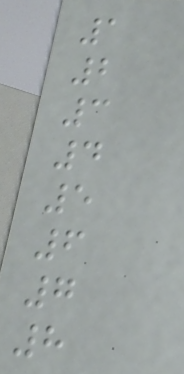1
2
3
4
5
6
7
8
